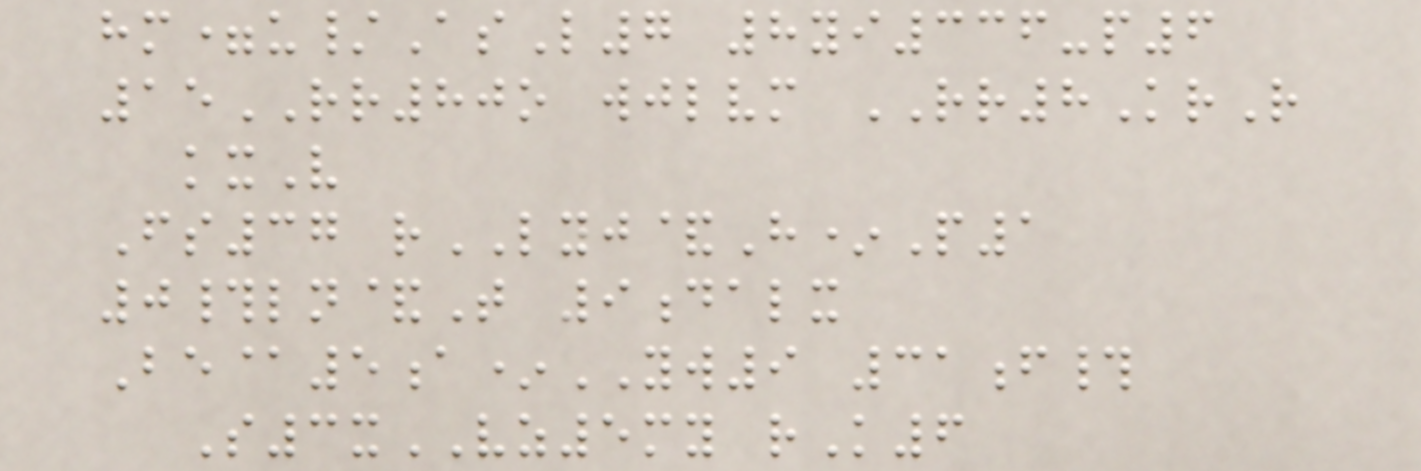hm=u/AsL7 8yi336-p6
15RR80o wjlvm RR8KrR
kxV
Fs37 rLYJ&H*P1
0#ln&T 9dalx
Be@5a*YW9 31f#
S3xVZ5my rK6
